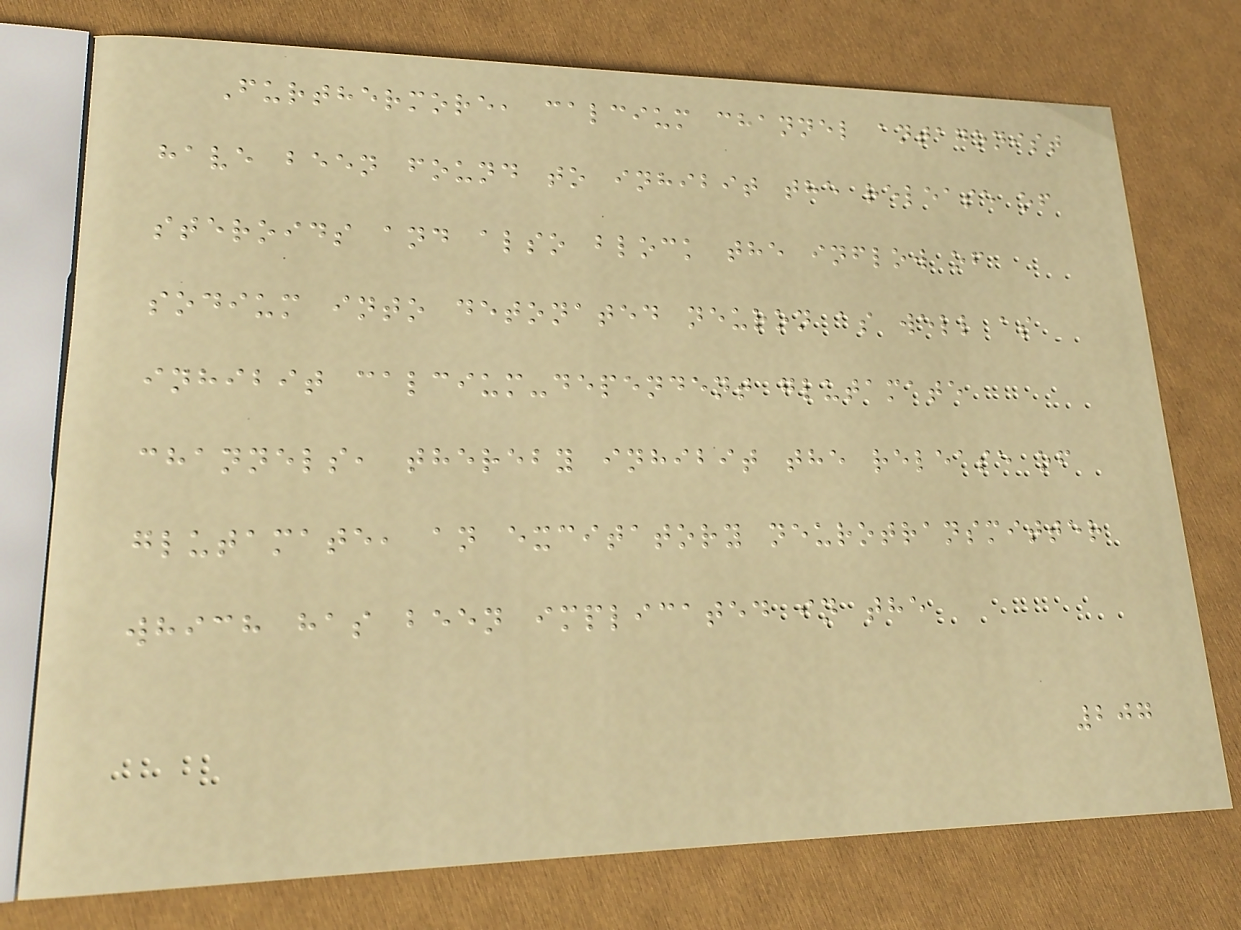Furthermore, calcium channel antagonist
have been found to inhibit the release of
steroids and also block the inflow of
sodium into detonated neuron as well as
inhibit calcium-dependent glutamate
channels, thereby inhibit the release of
glutamate, an excitatory neurotransmitter
which has been implicated in the
207
